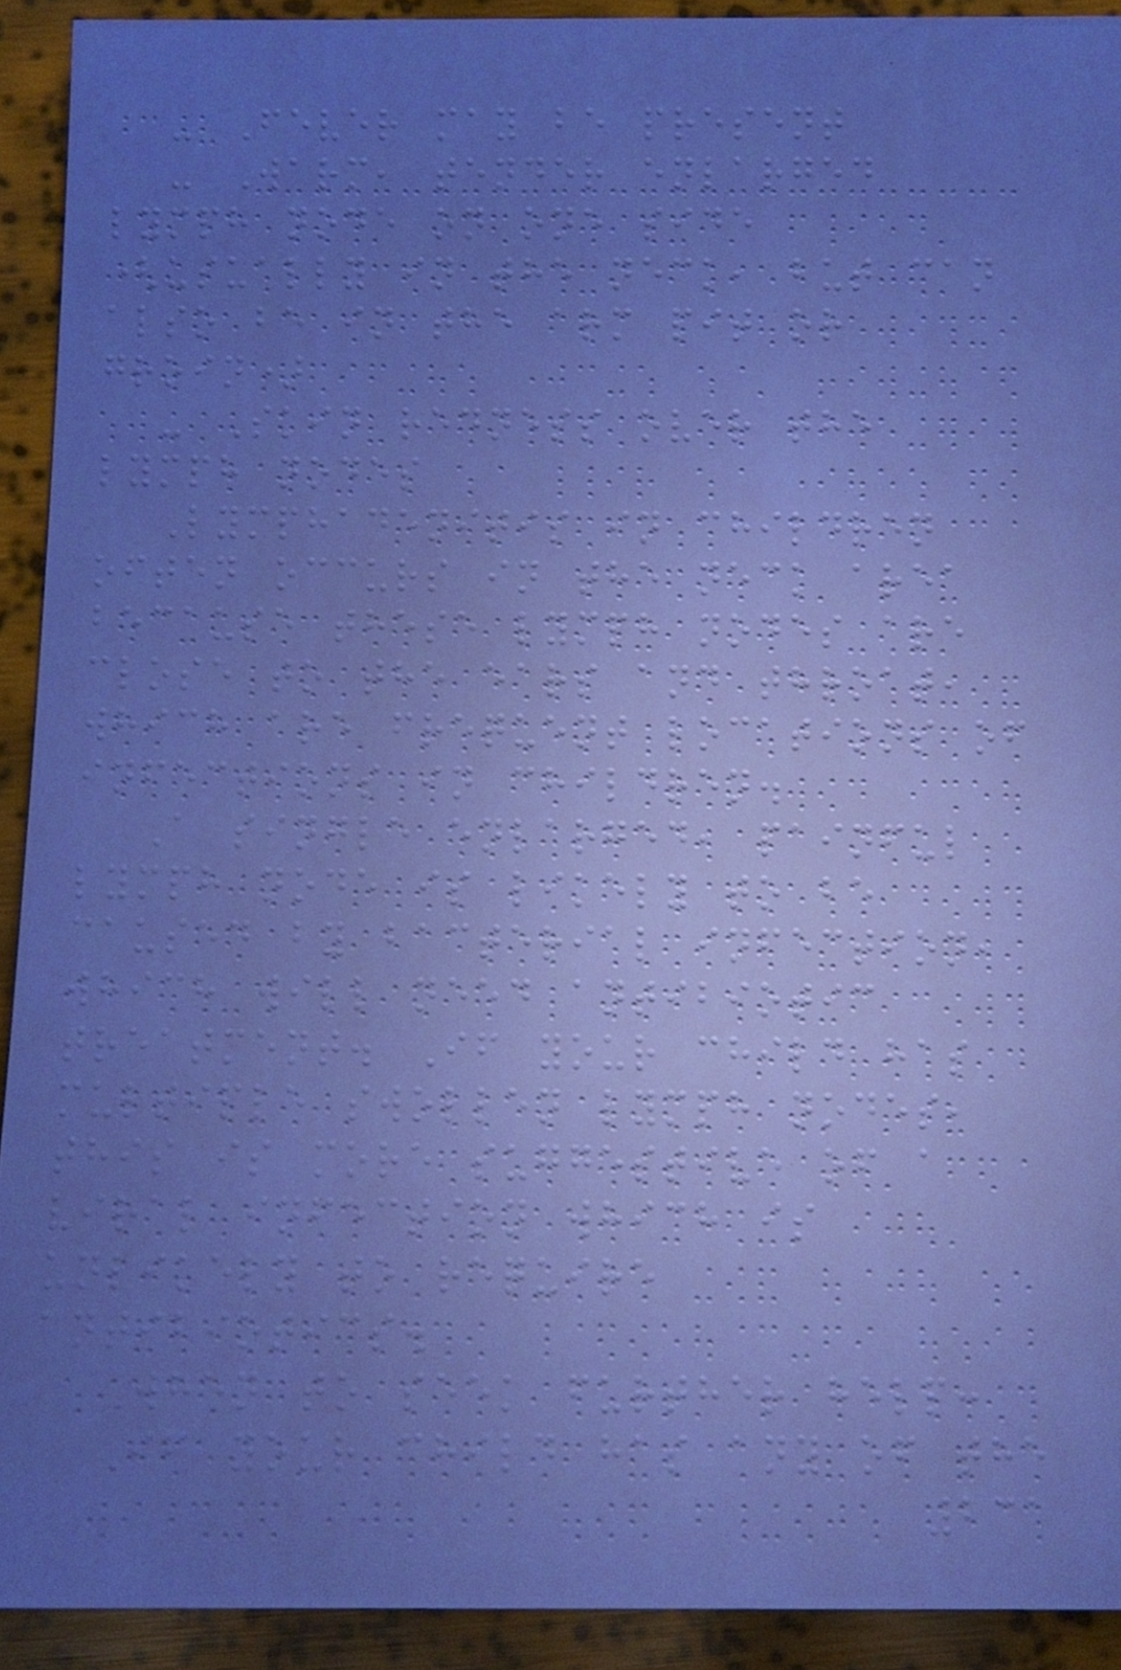- Fever may be present
- Warm, tender enlarged
lymph node on one side
(usually in the neck, but can
also be in the arm pit or
groin)
- Skin redness over the
lymph nodes
Lymphadenitis in children
often occurs in the neck area
because these lymph nodes are
close to the ears and throat,
which are frequent locations of
infections in children.
A single enlarged, painful
lymph node is likely to be
caused by bacterial infection,
which will need antibiotic
treatment. If your child has
multiple swollen lymph nodes,
this is more suggestive of a
viral infection which is
unlikely to require
antibiotics.
When to seek further help:
If your child has any of the
231
